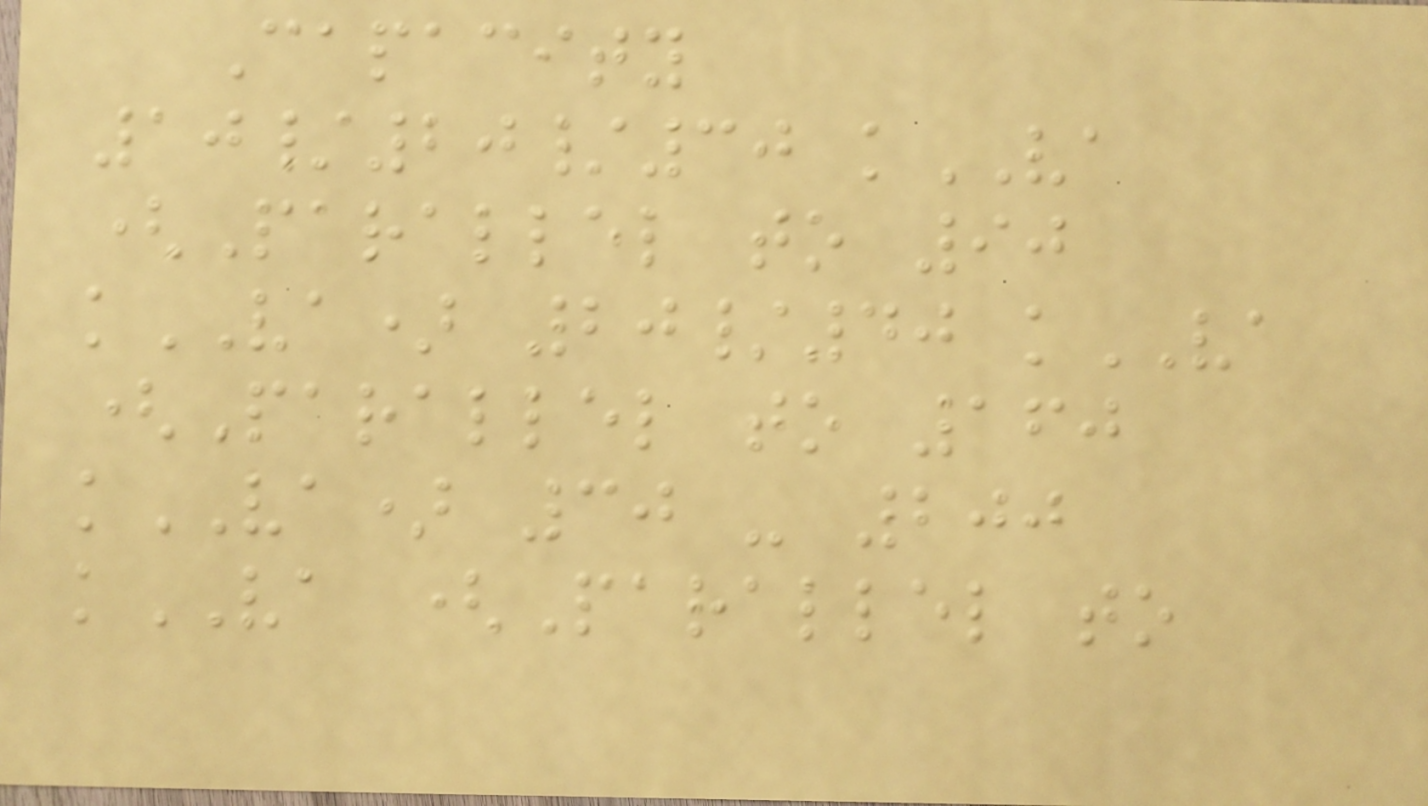Capacity
10/20/30 kVA
(Parallel to 90
kVA) 20/40 kVA
(Parallel to 160
kVA) 30 - 200
kVA (Parallel to
